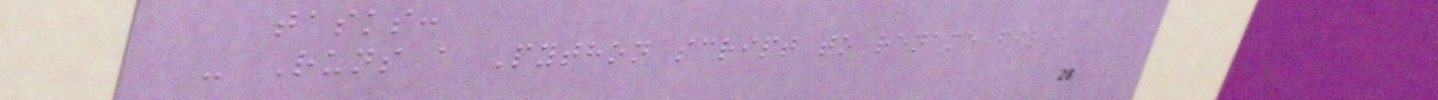tasks:
- Runs a Python script to rename files
